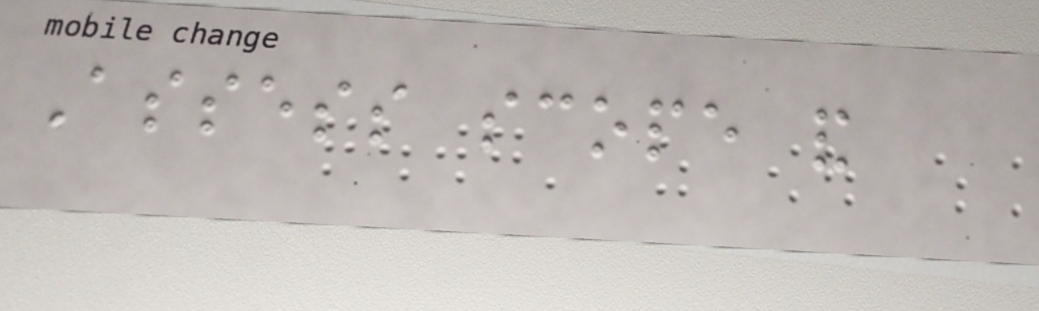Assess scope and
